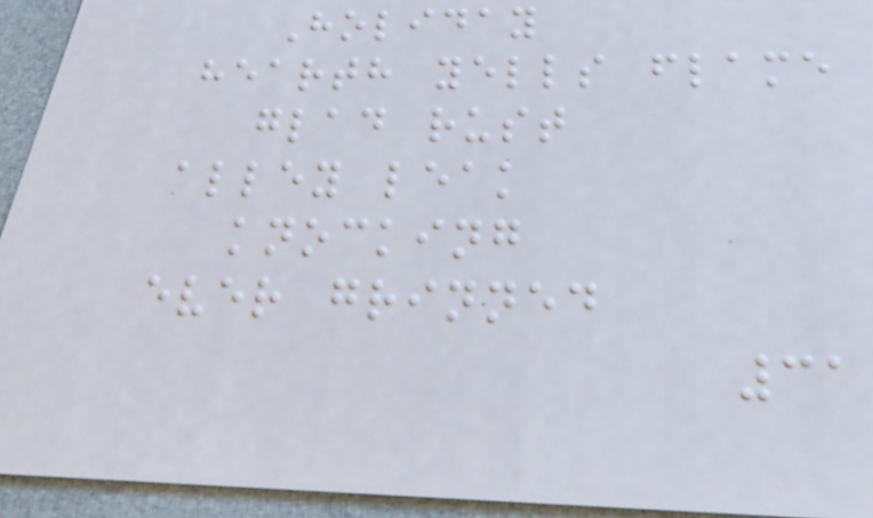Holiday
hearth yells flame
glad rust
alley leak
knocking
ever grinned
31
